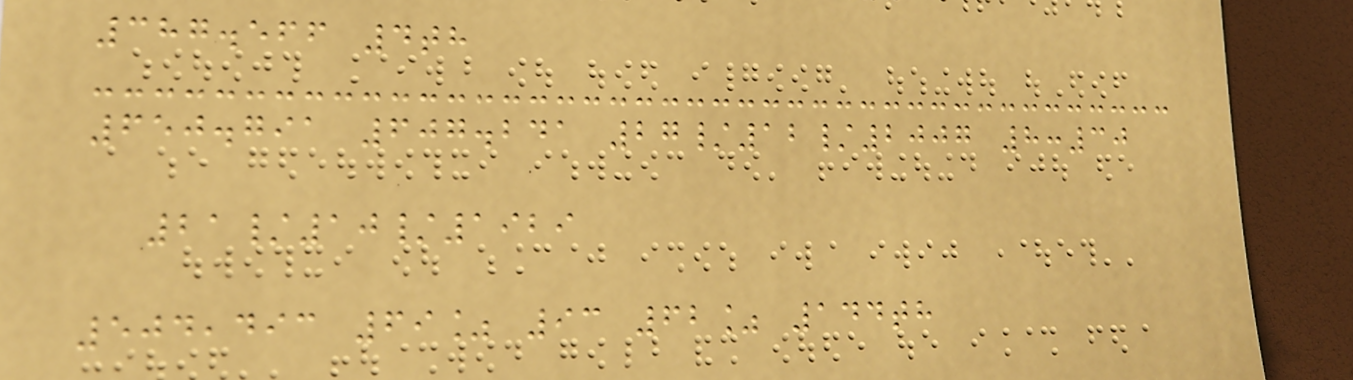387.566 4th
650.791 607.241 27/12/2007 8:30
21/10/1929
504,493 69% 93 62% 144th
